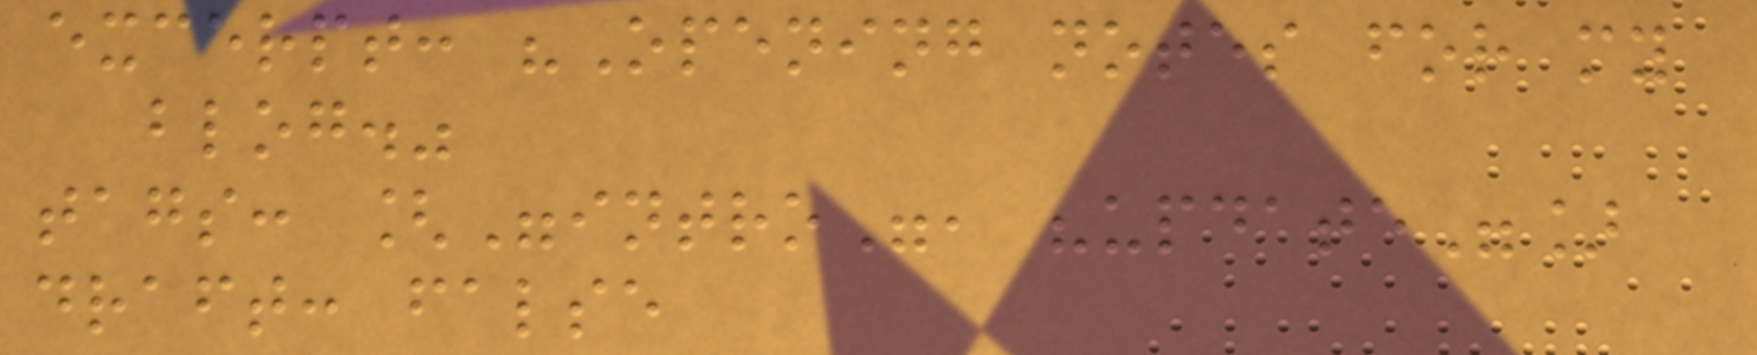excerpt: "Opening notes for my
blog."
tags: ["intro", "update"]
draft: false
